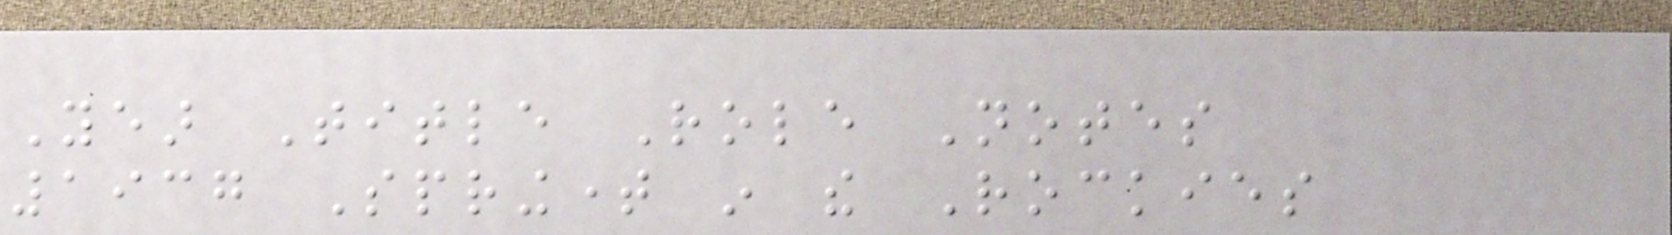Year Title Role Notes
1937 Springtime in the Rockies
